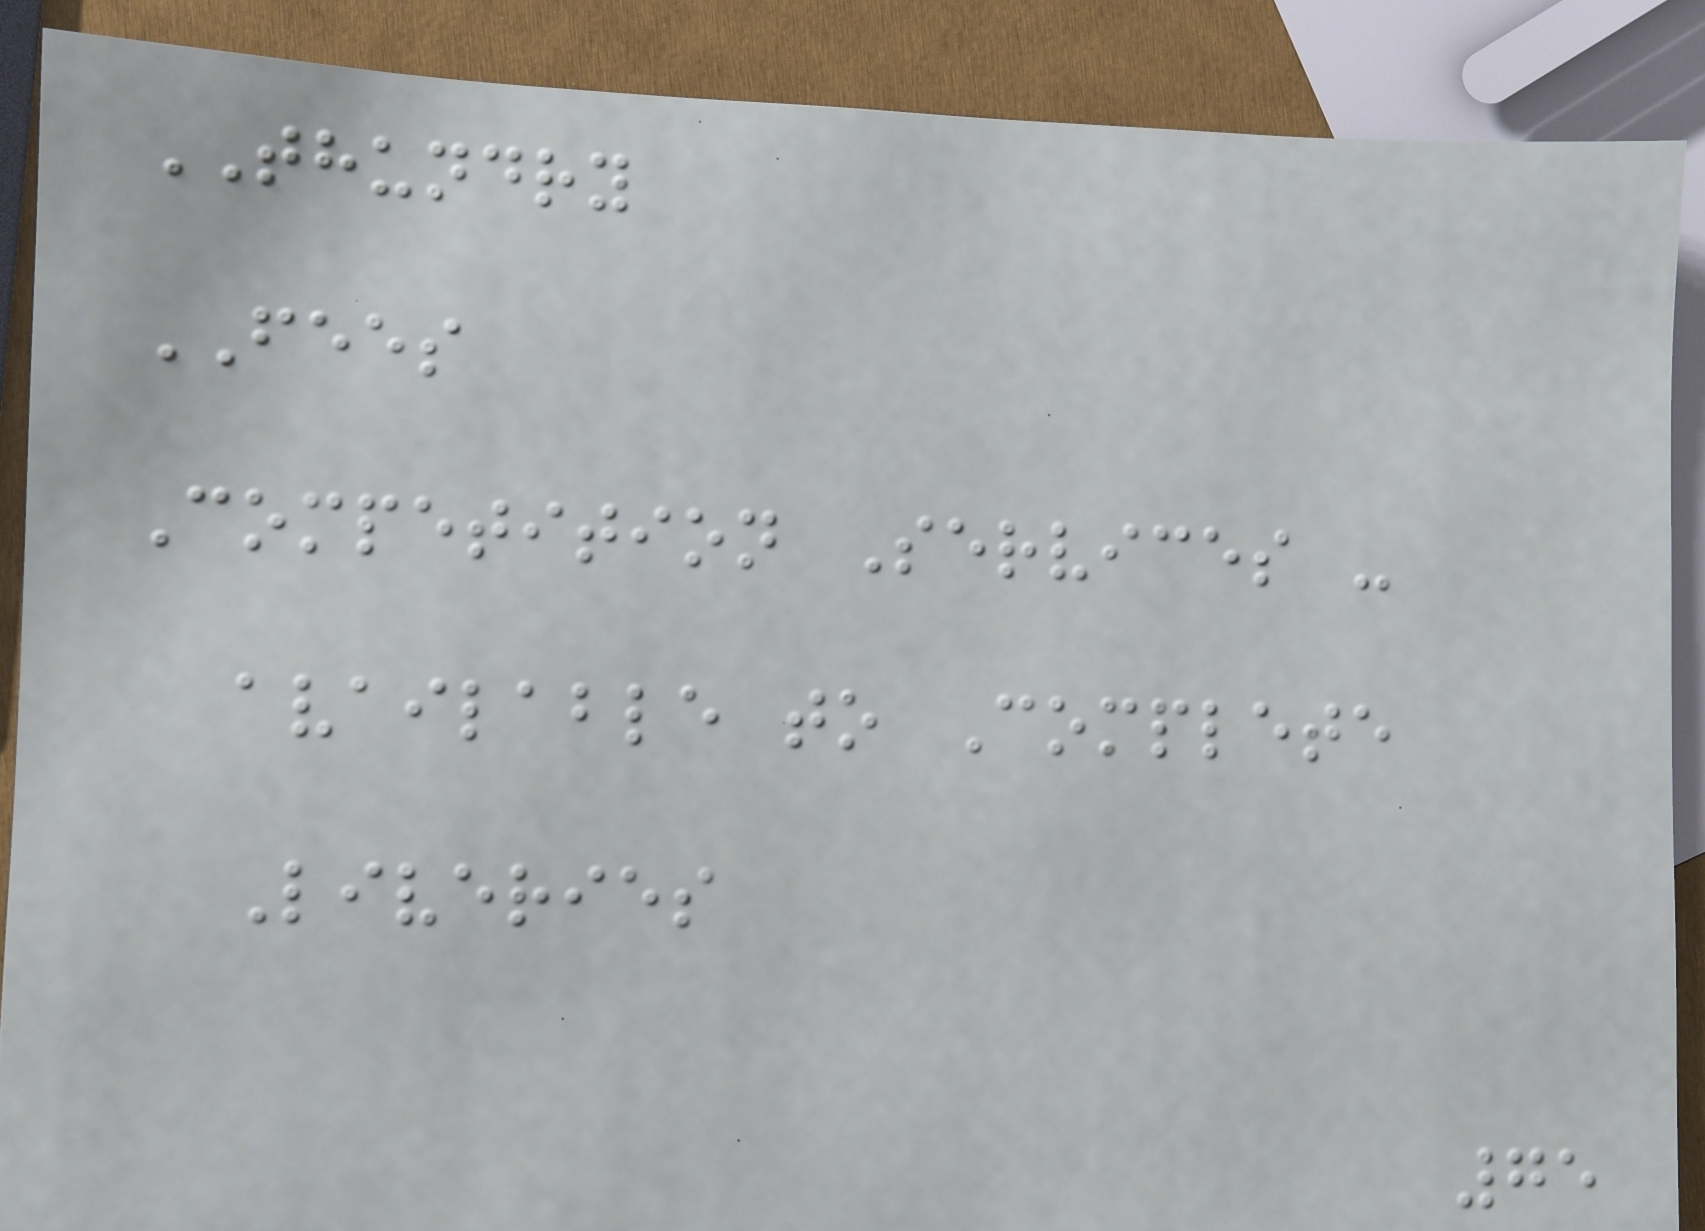THUNDRY
FEES
Competition Services -
available to Complete
Liveries
75
